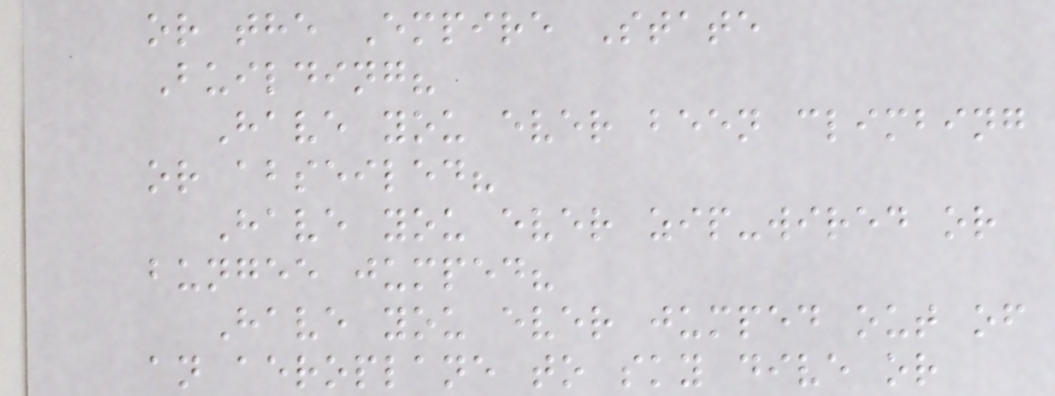or the Empire State
Building?
Have you ever been climbing
or abseiled?
Have you ever zip-wired or
bungee jumped?
Have you ever jumped out of
an aeroplane to sky dive or
